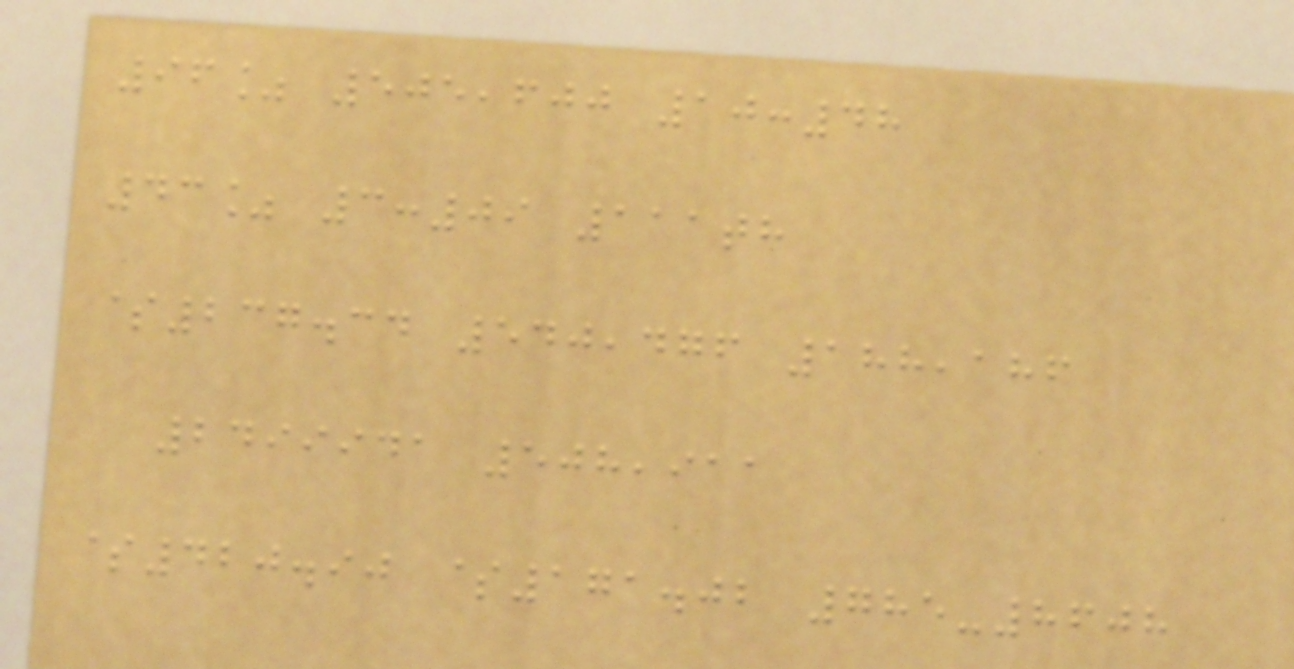96% 505,600 10:48
43% 3:09 111th
$237.34 540,476 188,186
2499941 508,911
$420.90 $171.02 785-8608
